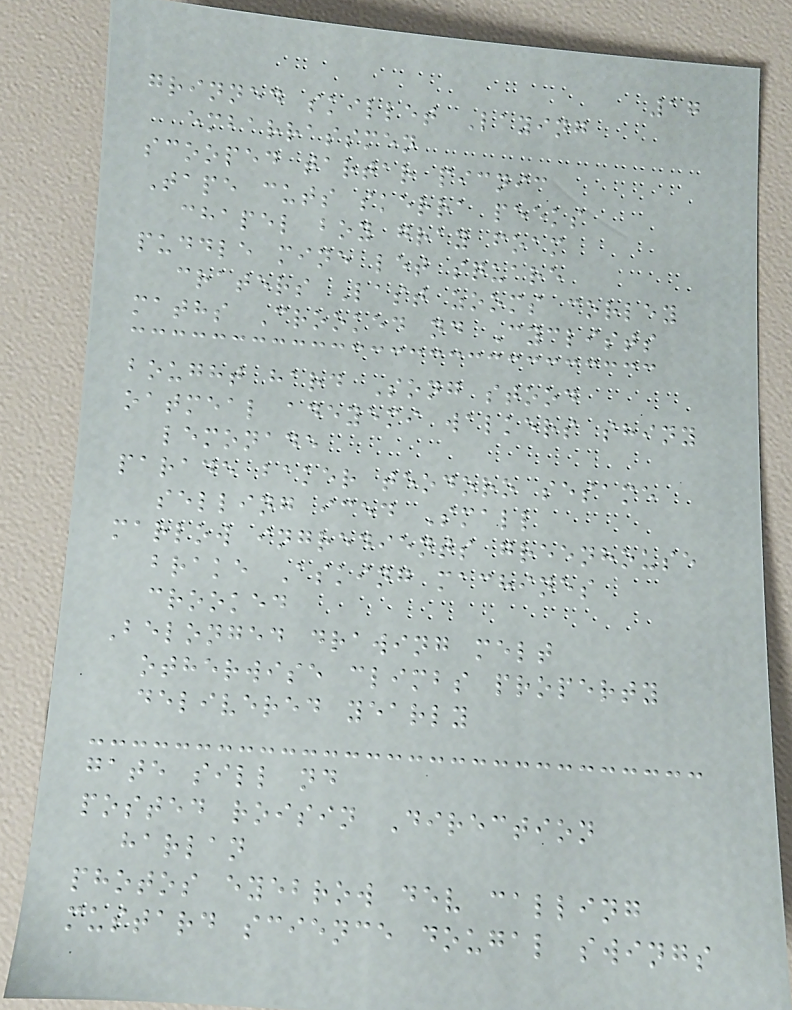17
grinned skillet Laying
embarrassmen
scooped tartar picnic
Tape cuts skerra peeks
chapel boy gray foam
puddle mine let square
craters Last zooms corley
maths Crooked nd Cyclists
bought hard Song stood
oatmeal adeyemi walkers shiny
lemonade
parade baker teodoro sesame
selling iced Small
marlow ingredients greenhouse
brake Asking machines
crooked
Belonged drawing melt
otherwise climbs property
delivered yearly
gate sill nd
posted roisin Direction
harlan
photos eyebrow dev calling
mustard science dougal swings
